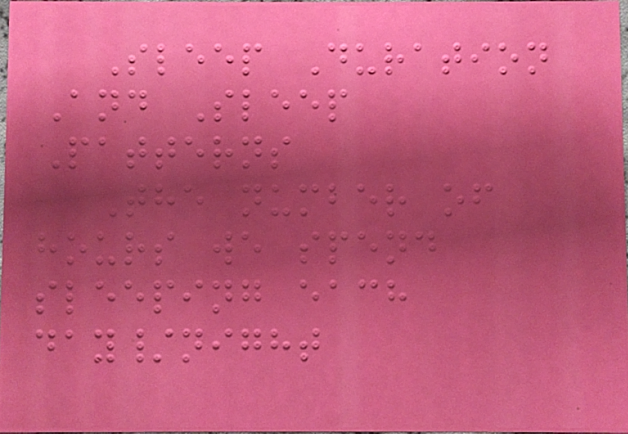Sleep Duration
And Sleep
Patterns
The number of
hours we spend
sleeping each
day/night
